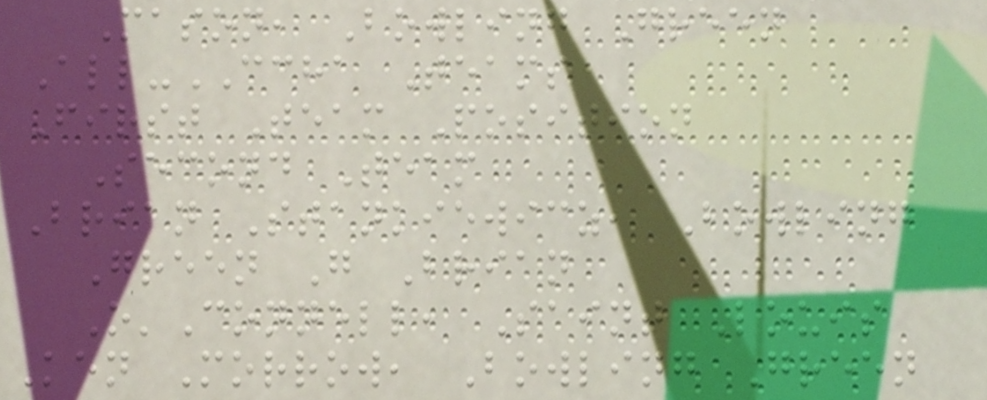Mason, Bowling Green
All-CCHA Teams
First Team Position
Second Team
Brian Stankiewicz, Bowling
Green G Brian
O'Connell, Saint Louis
Ken Morrow, Bowling Green
